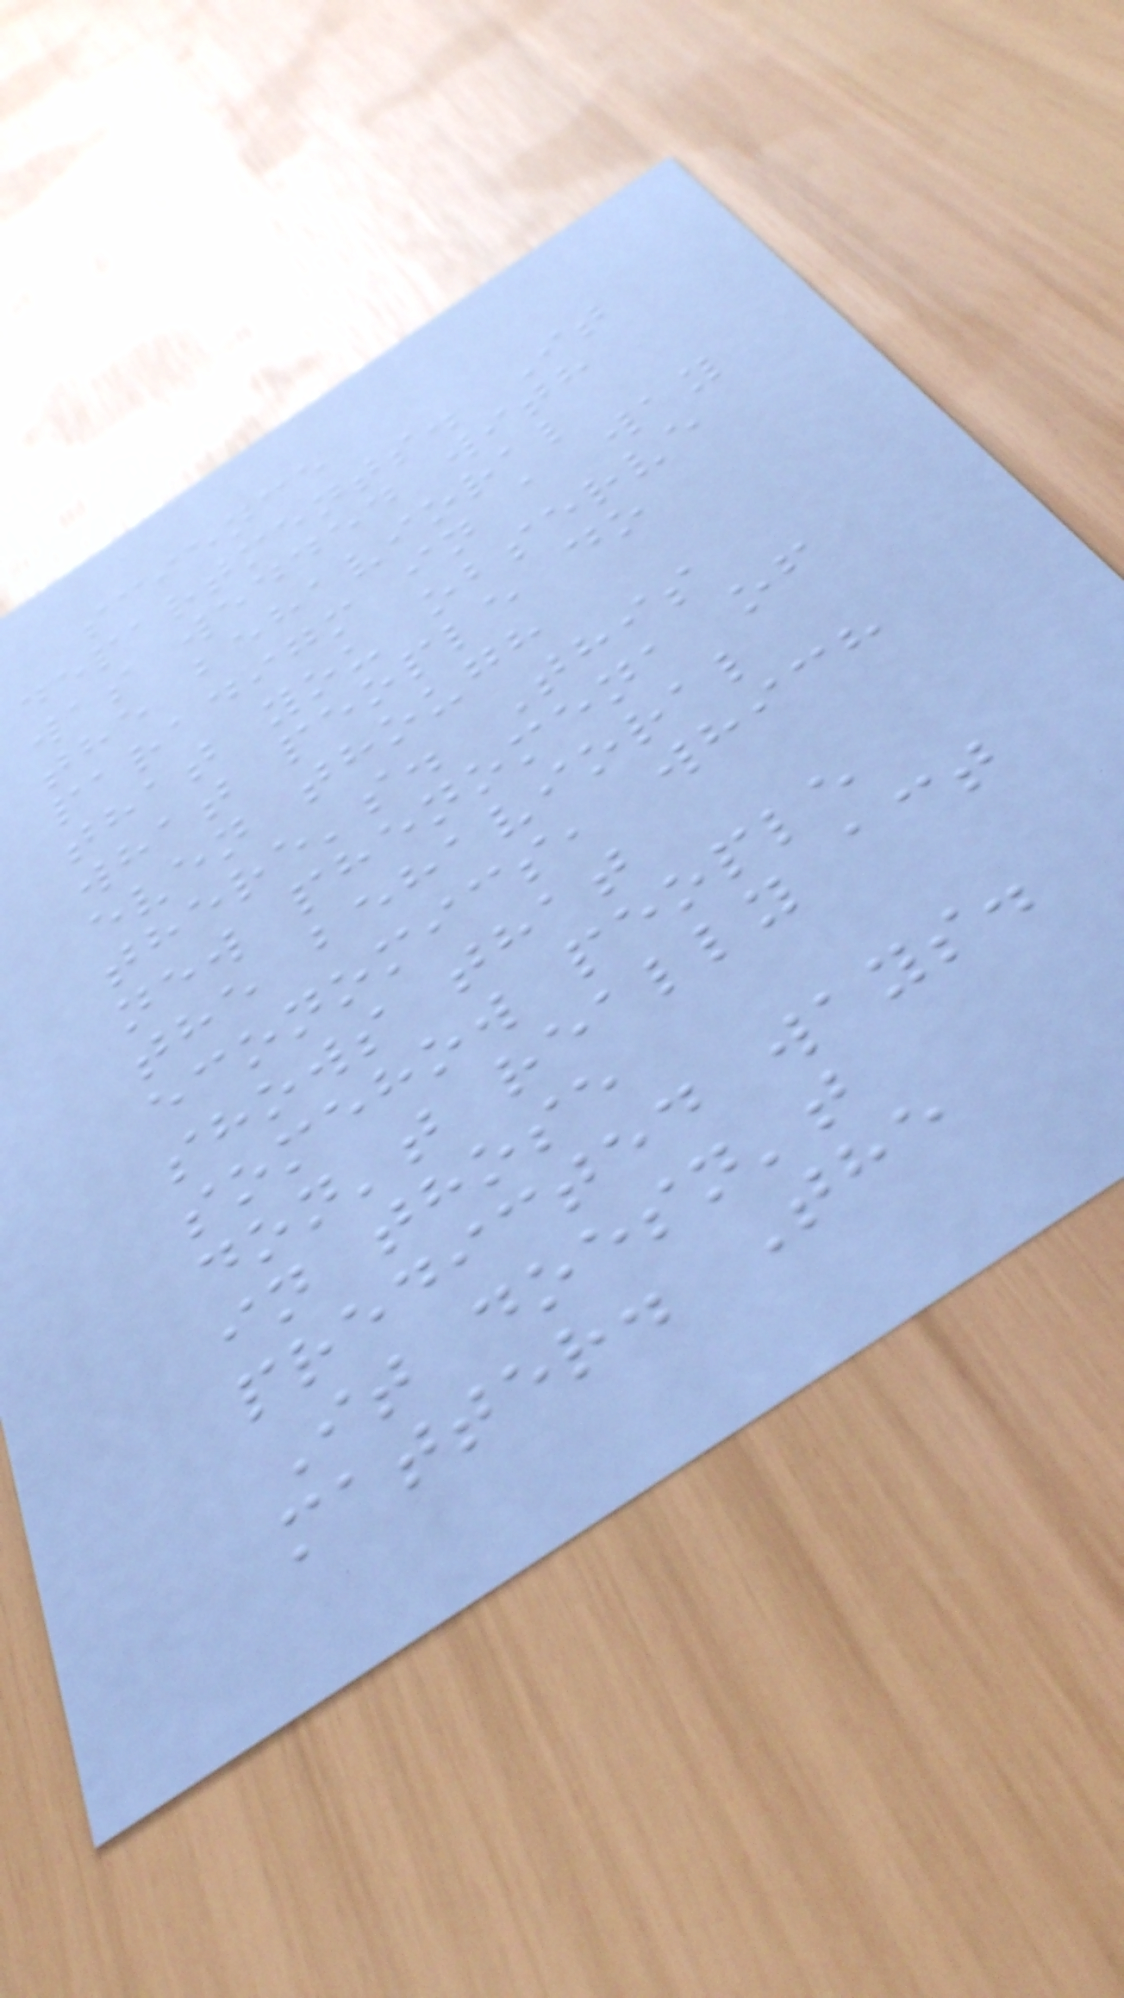science
departments. It
was wedded with
the behavioral
paradigm in a way
that you observe
what people do
even though
there's. This
new phenomena of
the behavioral
economics, which
shows that
somehow people
don't really act
in those
predicted ways.
It doesn't
matter. The
